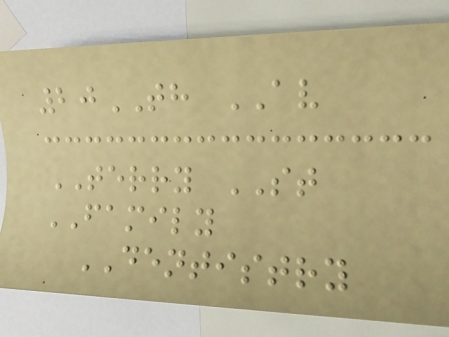20TH AV
TERRY ST
FAMILY
DENTISTRY
